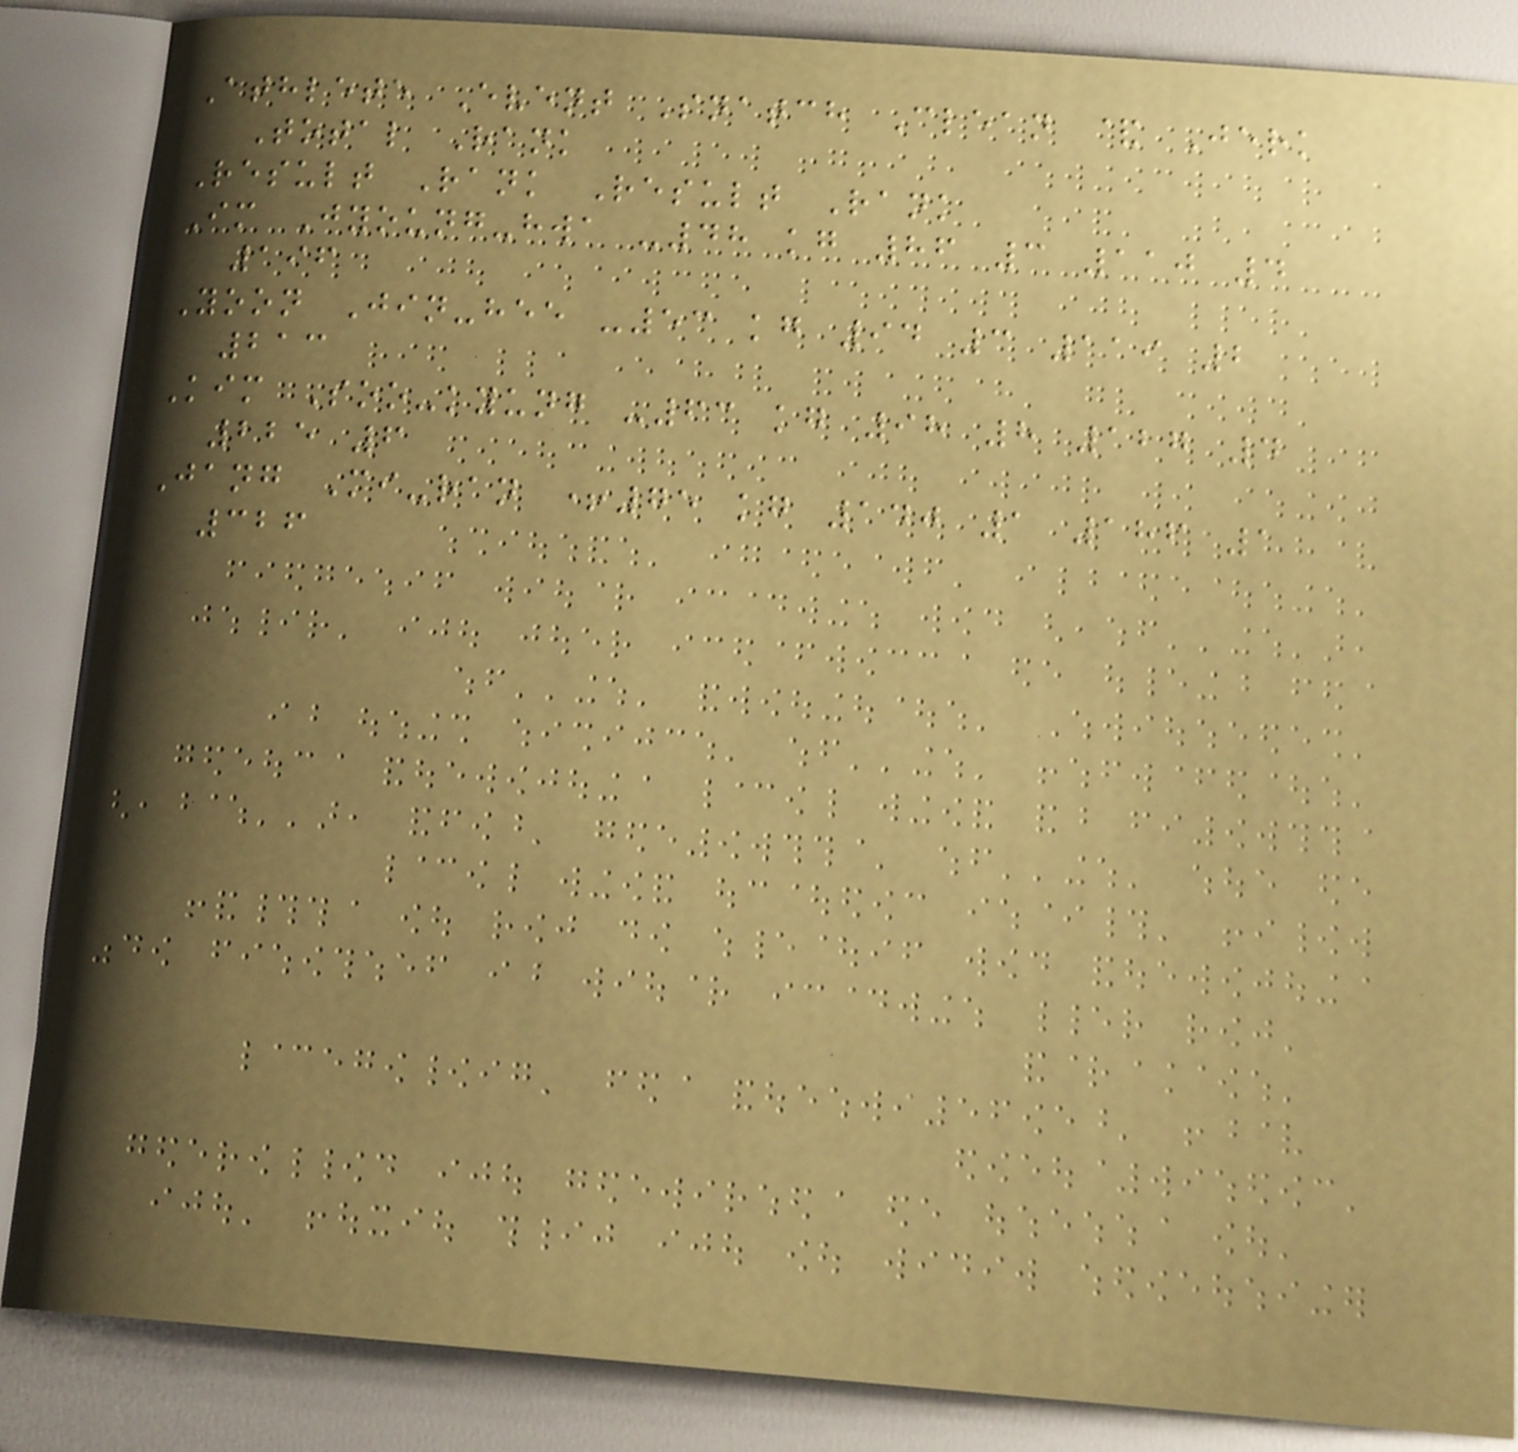Athlete Event Snatch Clean & Jerk
Total Rank
Result Rank Result Rank
Im Jyoung-hwa -48 kg 86 3 110 4
196
Yoon Jin-hee -53 kg 94 3 119 2
213
Kim Soo-kyung -63 kg 98 8 127 4
225 6
Jang Mi-ran +75 kg 140 1 186 1
326
